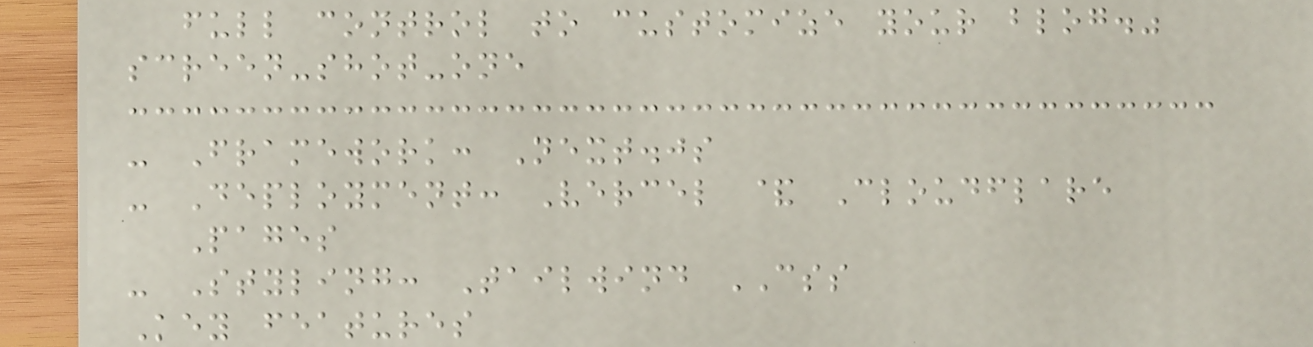full control to customize your blog."
screen-shot-one
- Framework: Next.js
- Deployment: Vercel & Cloudflare
Pages
- Styling: Tailwind CSS
Key features
